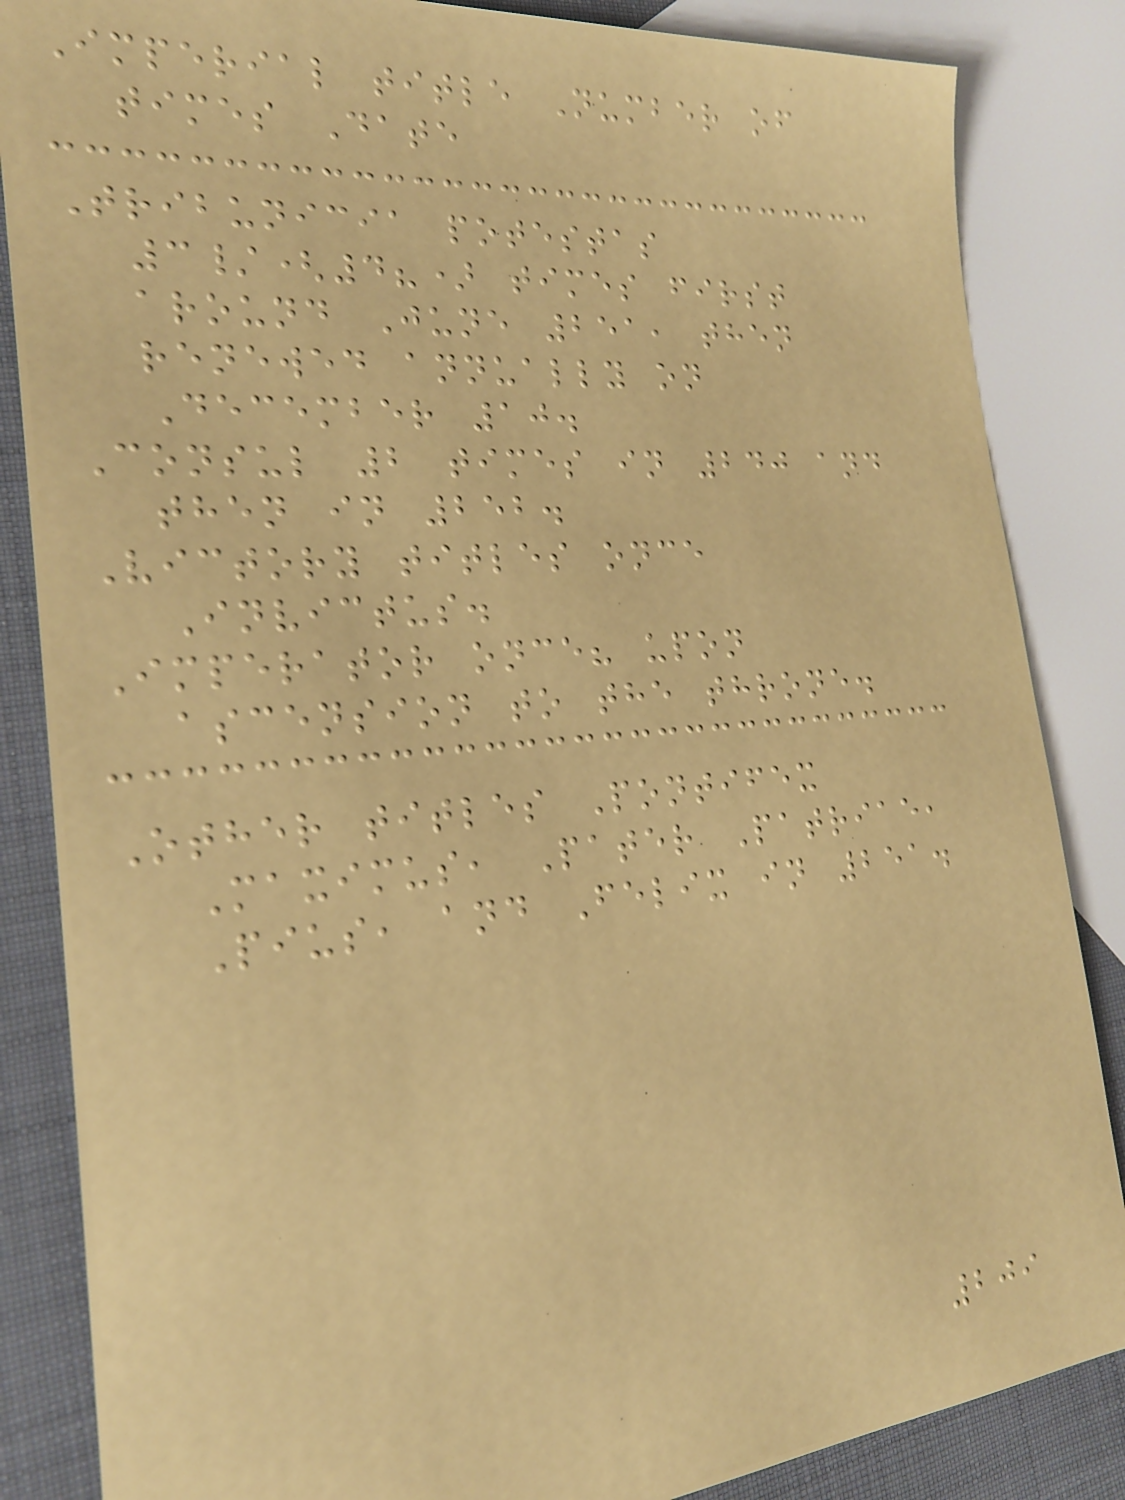Imperial title Number of
times Date
Tribunicia potestas
3/(4?) times first
around June 251, then
renewed annually on
December 10.
Consul 2 times in 240 and
then in 252.
Victory titles once
Invictus.
Imperator once? upon
ascension to the throne.
Other titles Pontifex
Maximus, Pater Patriae,
Pius, and Felix in 251.
209
